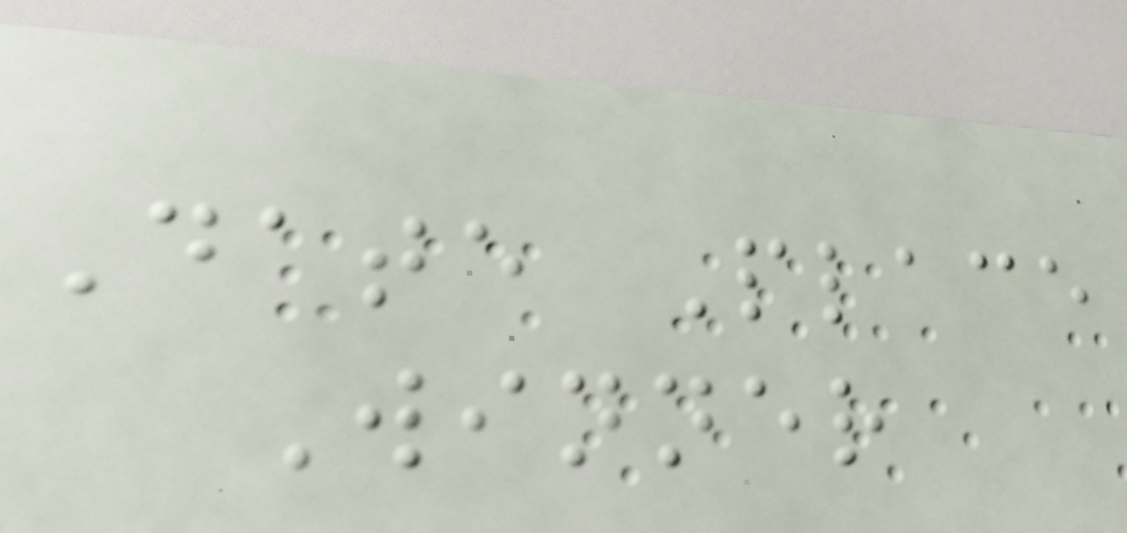Date Place
Winner
